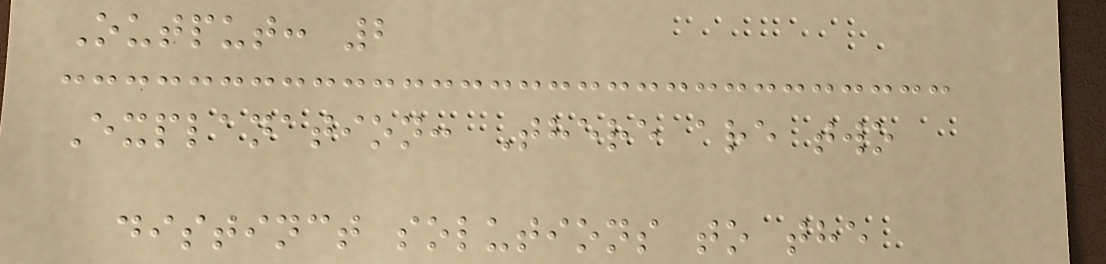Output: 2
Explanation: There are two
distinct solutions to the
